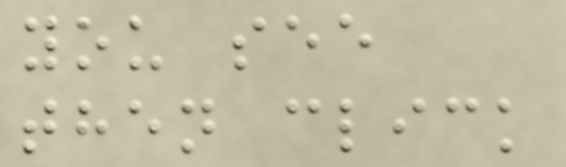you see
then click
